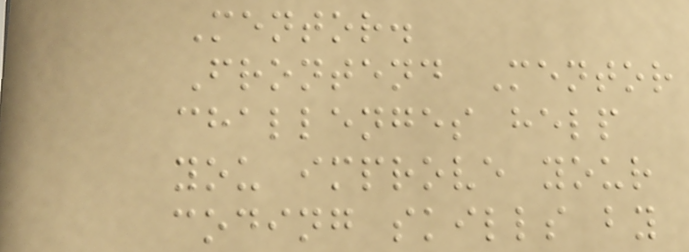Mentor.
Frontend Mentor
challenges help
you improve your
coding skills by
